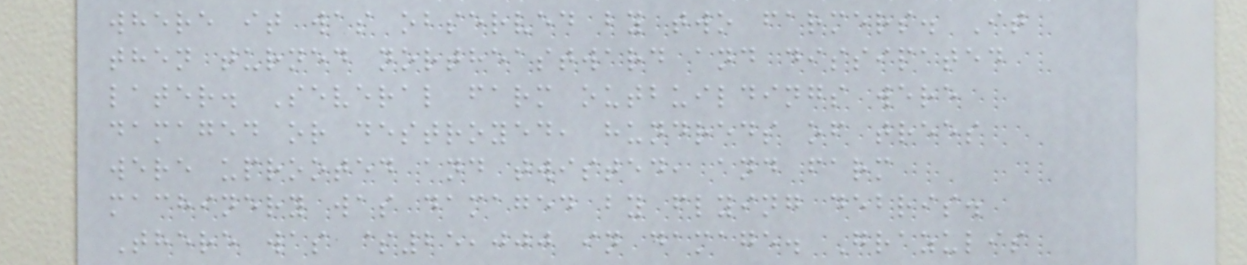where it was observed by two farmers. It
then turned northeastward and dissipated
later. Several farm outbuildings were
damaged or destroyed, hundreds of trees
were uprooted and twisted, and farm
machinery was damaged by flying debris.
There was $25,000 in damage. Grazulis
